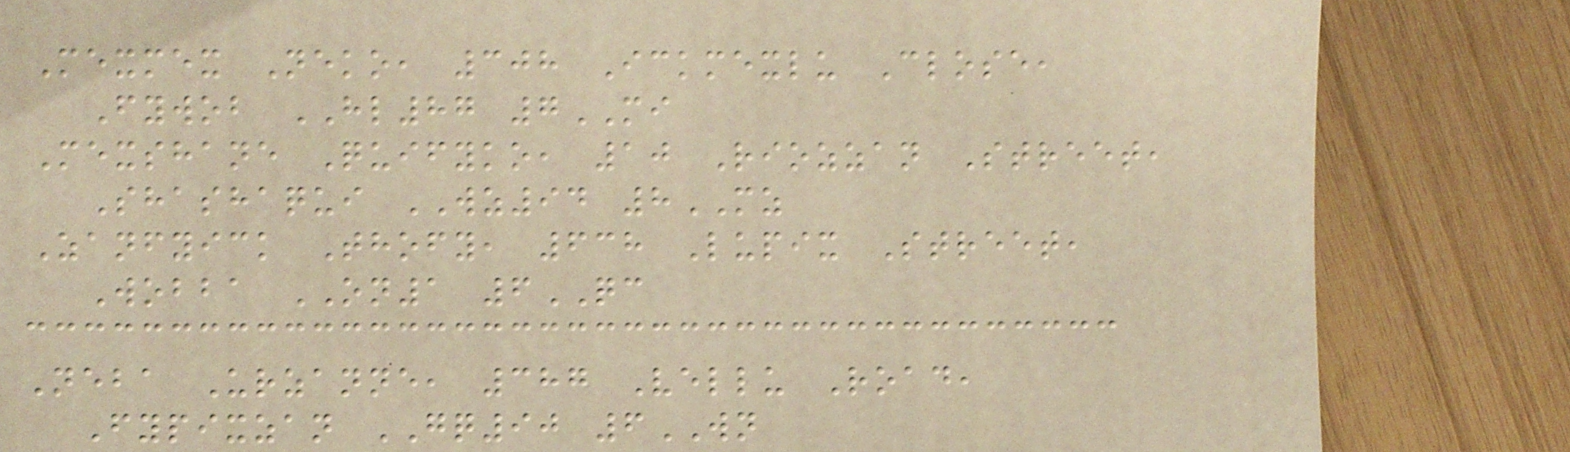Mexmex Neko, 308 Ickmexlu Close,
Fywob HL87 7MI
Mexshane Quifyko, 10 Riozzan Street,
Shashaqui WZ94 8MZ
Zanfyick Thofy, 638 Lupix Street,
Wobba ON1 6QC
Neba Urzanne, 387 Vellu Road,
Fypixzan GQ90 6WN
